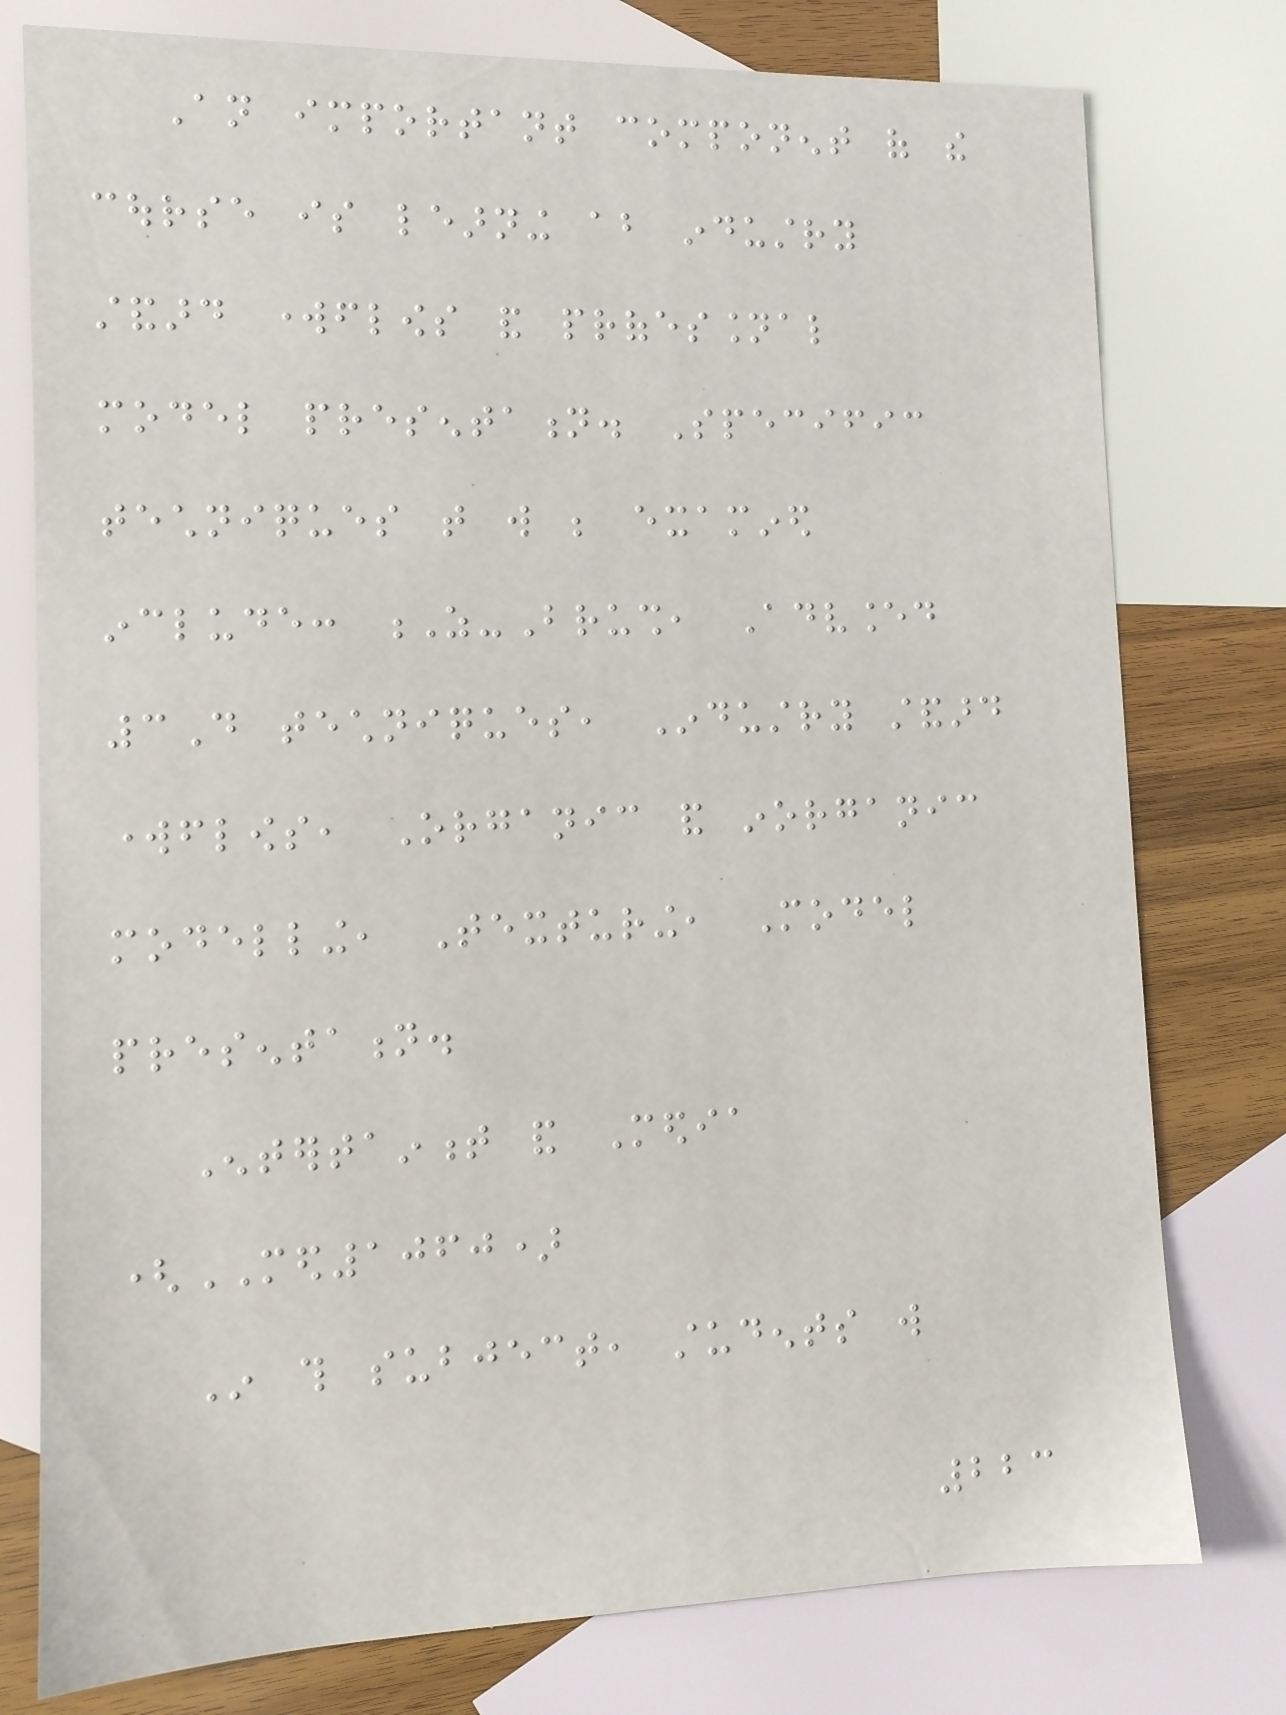An important component of the
course is learning about industry
standard workflows and professional
model presentation. Specific
techniques that will be examined
include: Z-Brush, Advanced
3D techniques, Industry standard
workflows, Organic and inorganic
modelling, Texturing, Model
presentation.
Entertainment and Media
(MED1060)
In this subject, students will
223
